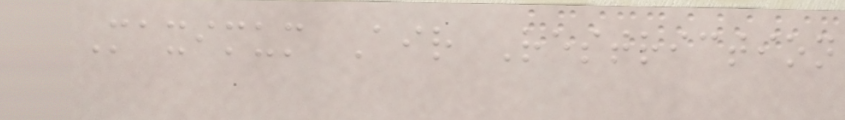Maximum Air Restriction
